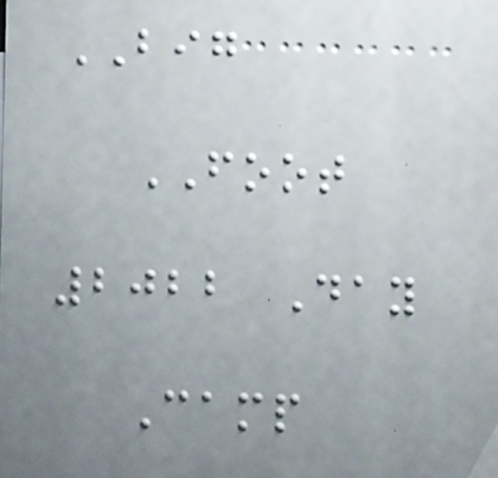BIG
FOOT
2022 Day
Camp
